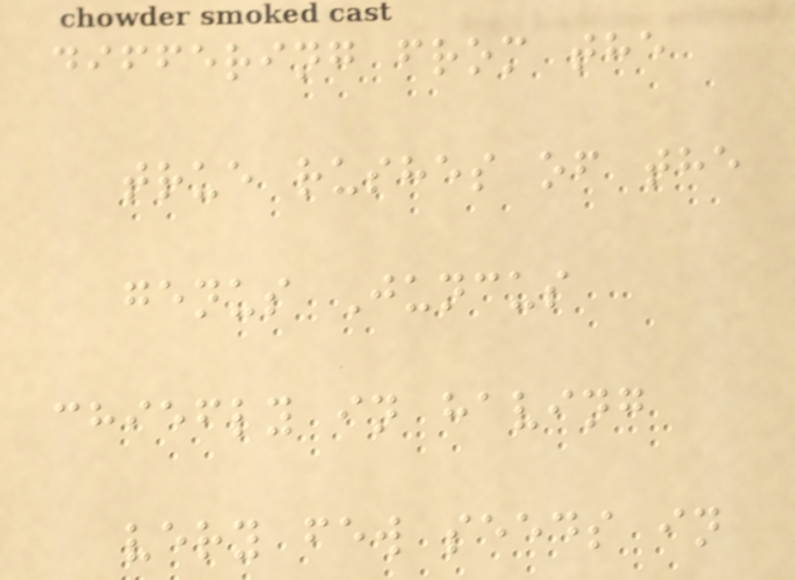differing from the
true rushes of the
genus Juncus
chiefly in having
very few seeds in
